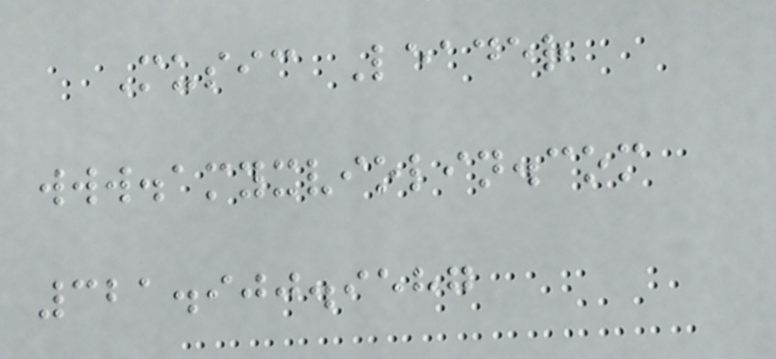Music Leader
www.amyxviolin.com
321.900.9587
